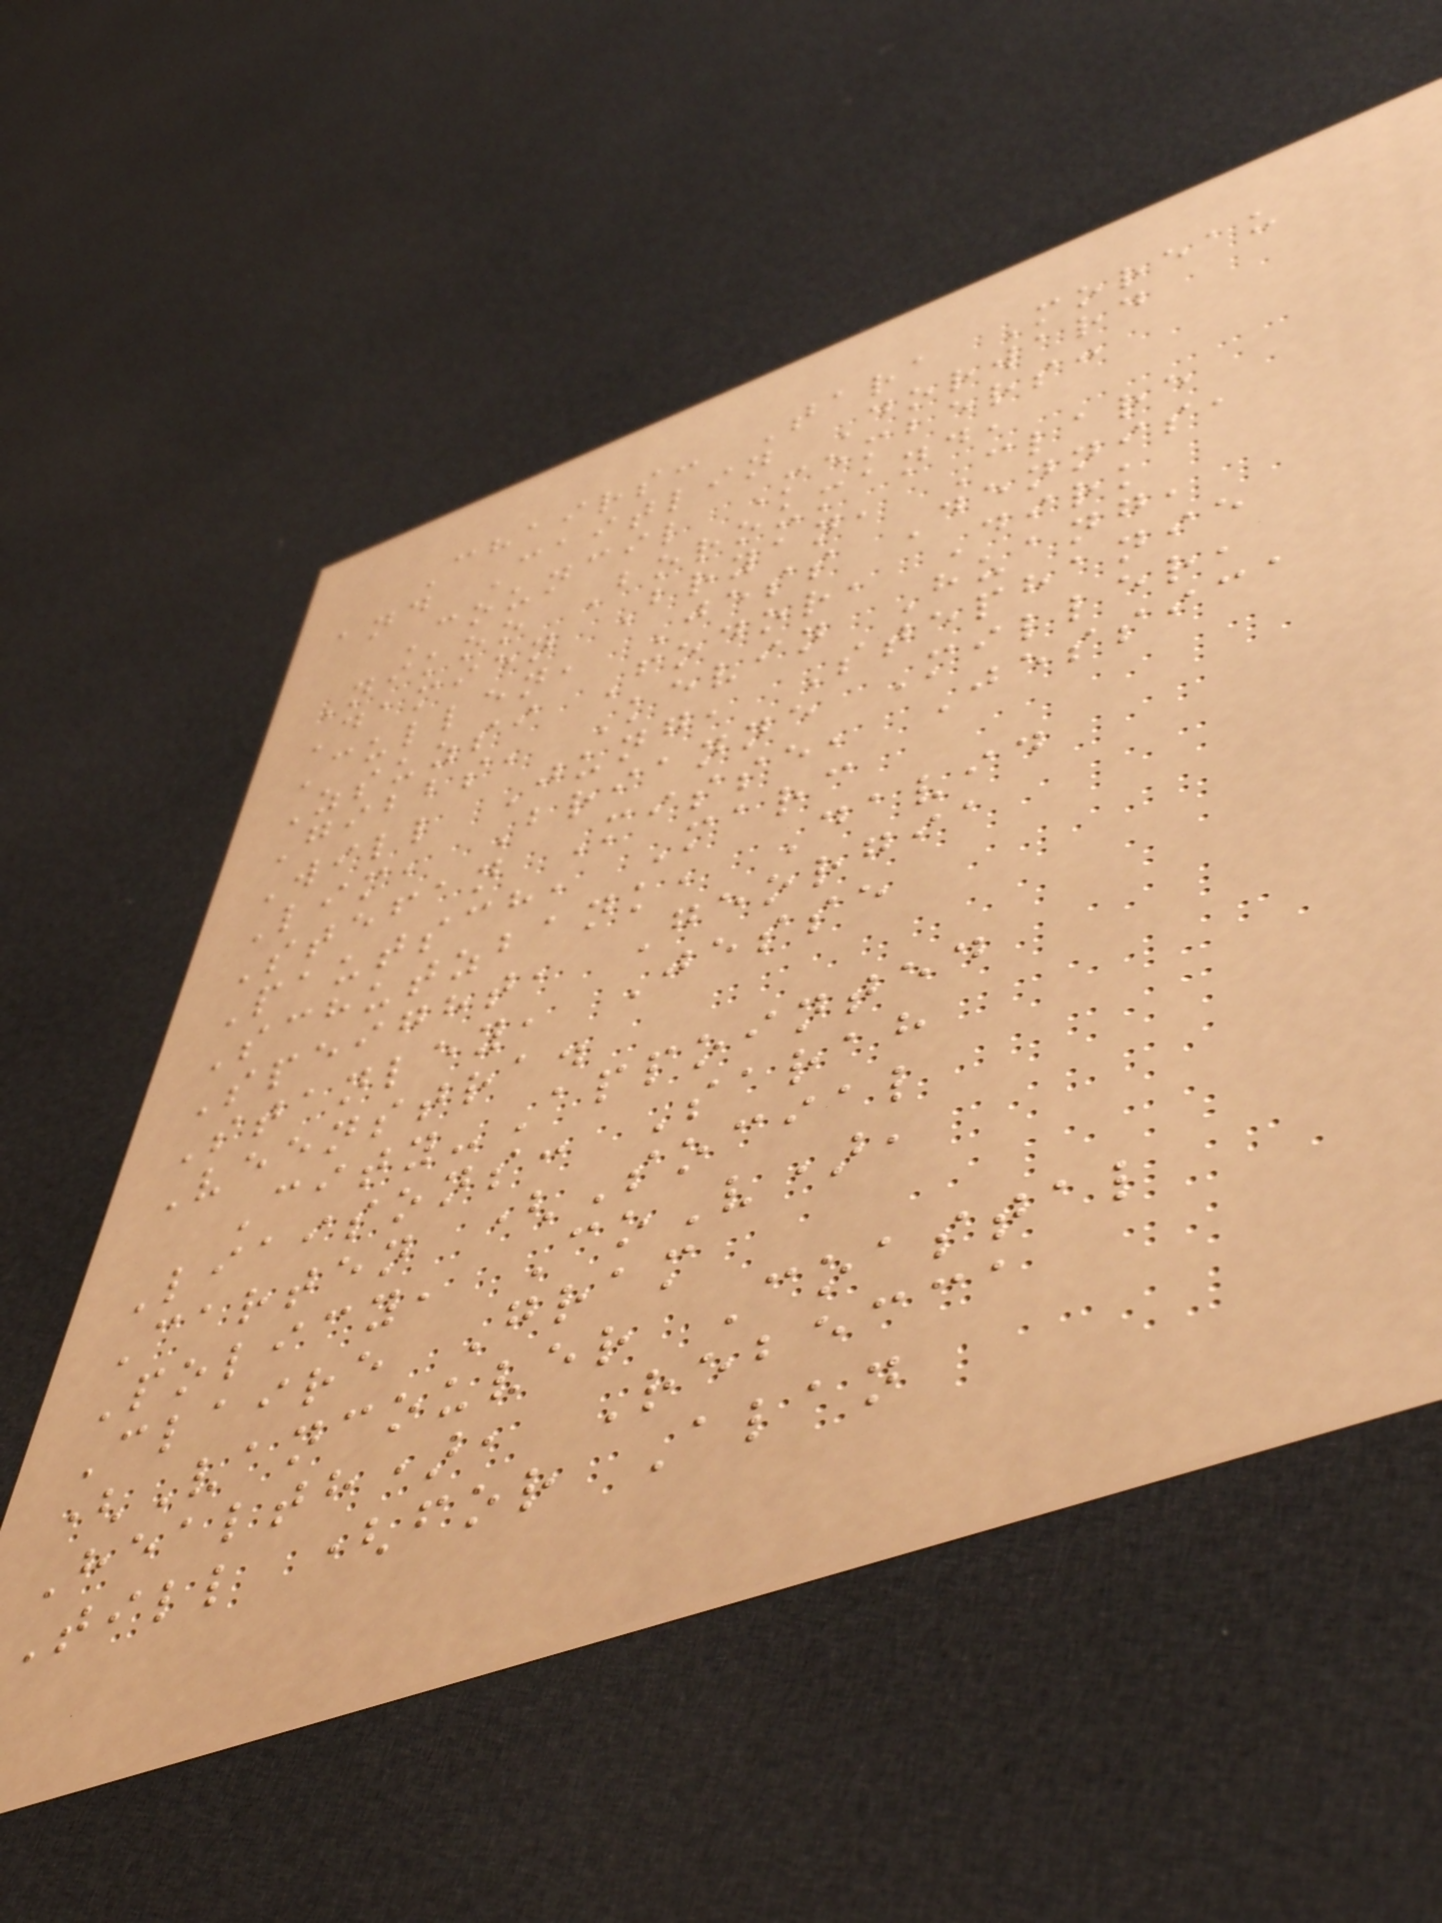Chairs: Tara Moreau
and Caitlin Dorward
Council Members:
Nikoo Boroumand,
Damien Bryan, Clare
Cullen, Jess Dennis,
Zsuzsi Fodor, Dirk
Gibbs, Kevin Huang,
Will Jung, Stephanie
Lim, Brianne Miller,
Stefan Misse, Jessica
Pautsch, Marc
Schutzbank, David
Speight, Georgia
Stanley, Jesse
Veenstra.
City-Appointed
Liaisons: Sarah
Carten (Social
Policy, CoV),
Claire Gram
(Vancouver Coastal
Health), Rebecca
Till (for Alan
